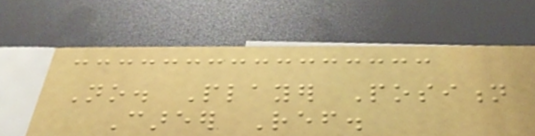No. Player Position
Career Ref.
